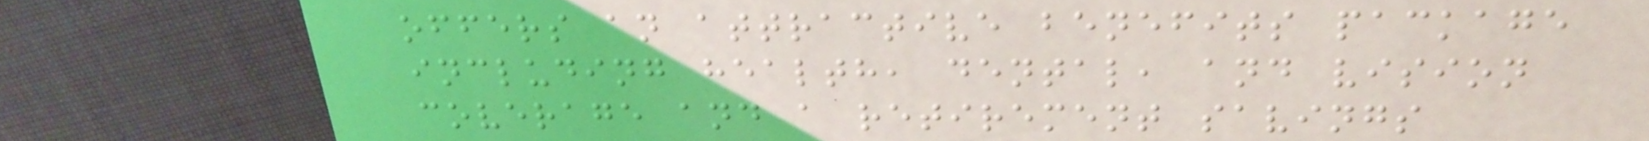offers an attractive benefits package
including health, dental, and vision
coverage and a retirement savings
